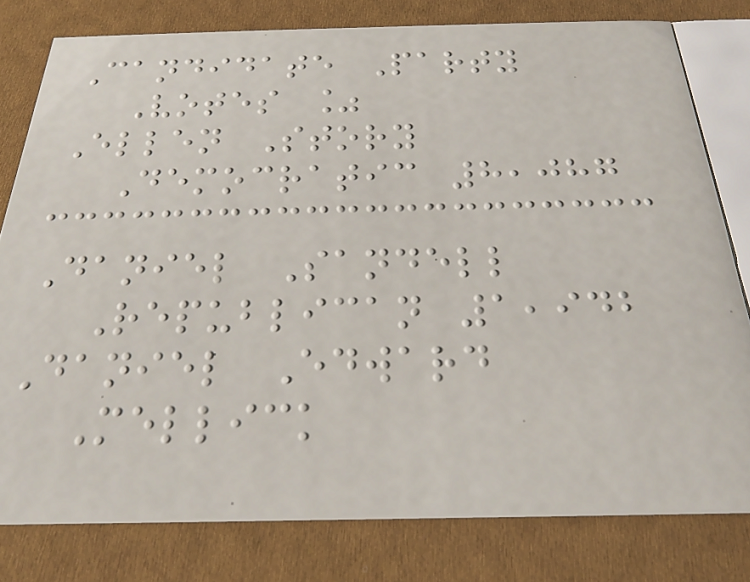Candidate Party
Votes %
Ellen Story
Democratic 8,087
Daniel Sandell
Republican 1,942
Daniel Edward
Mellick
